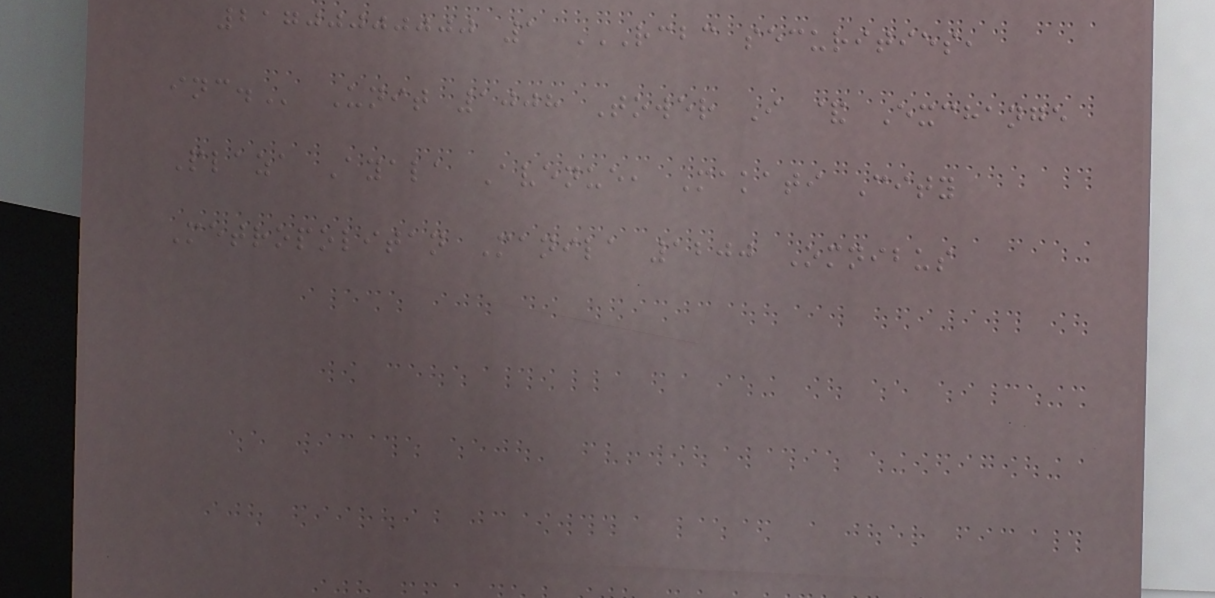21700000000 1 RCBC SECURITIES,
INC. Unit 1008 Tower I & Exchange
Plaza Ayala Avenue, Makati City
Metropolitan Manila 1200 Omnibus
